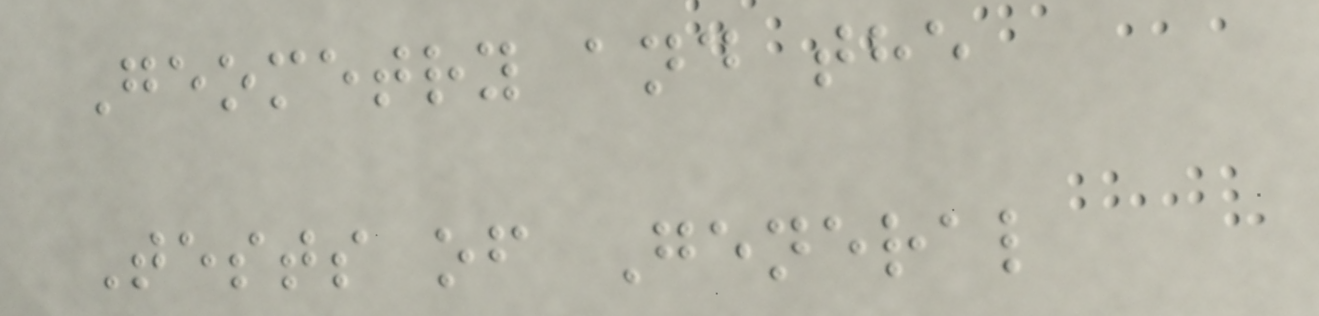Geometry and the
Tests of General
